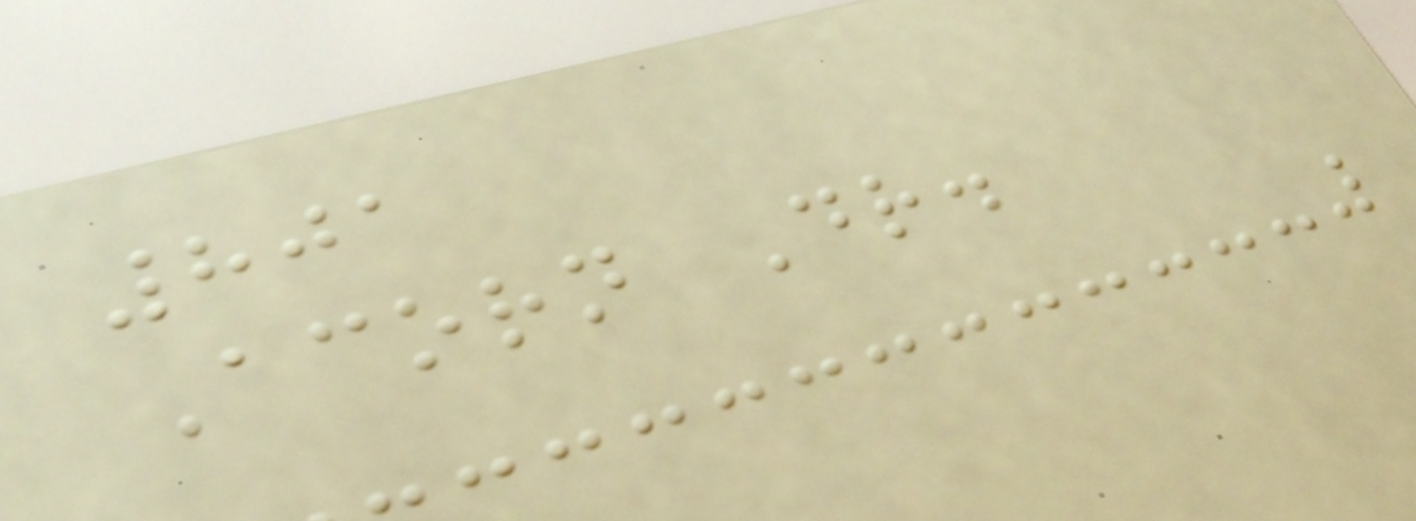801
Acorn Dr.
